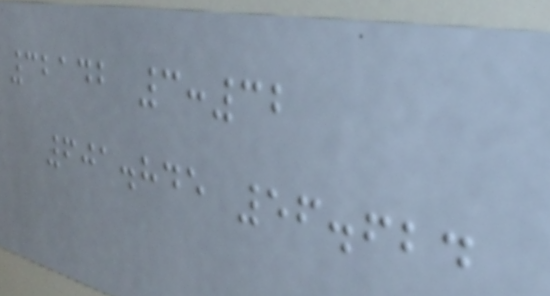32142 3:32
601.845 56.624
